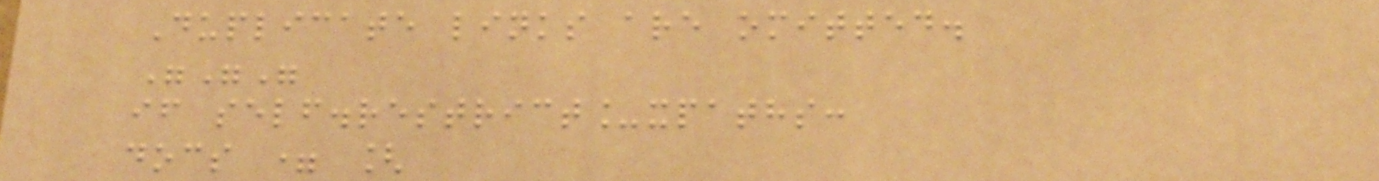Duplicate links are omitted.
"""
if self.restrict_xpaths:
docs = [
